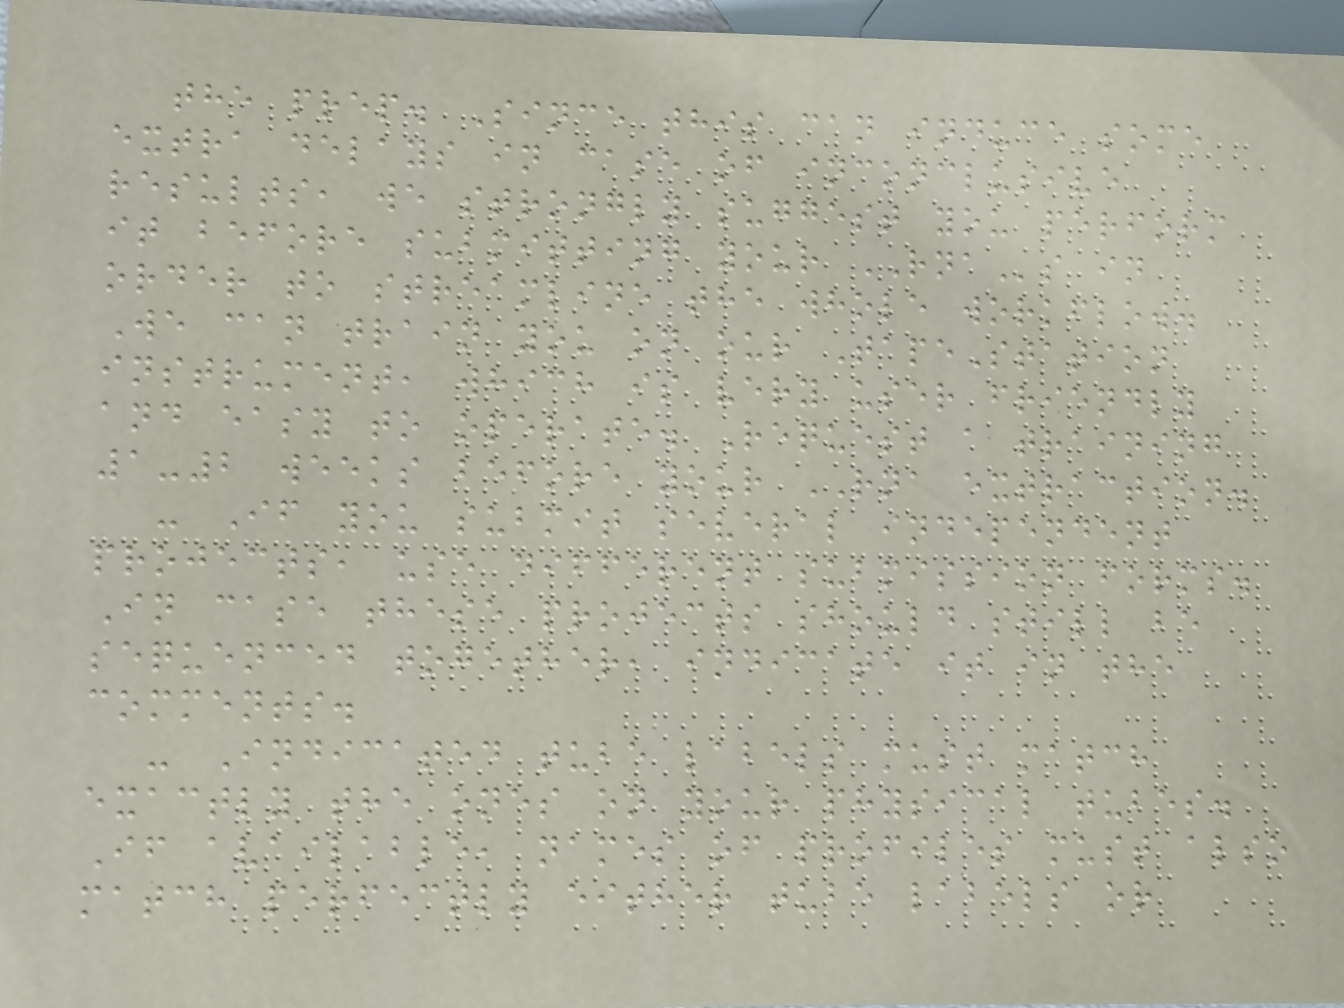the prep. Since this can induce some
extra delays in case of inconclusive
results, we strongly suggest you perform
it before submitting your RNAs in
order to streamline the whole workflow.
We can train you on our TapeStation
instrument, which is very user friendly
and easy to operate. Request a training
1-2 weeks before your RNA extraction.
- If you submit several independent
projects, use different submission forms.
In case these projects should still be
sequenced together, indicate it in the
comments.
- Indicated tube labels must match
exactly the ones on your physical tubes.
If available, names of profiles must also
match perfectly either tube labels or
